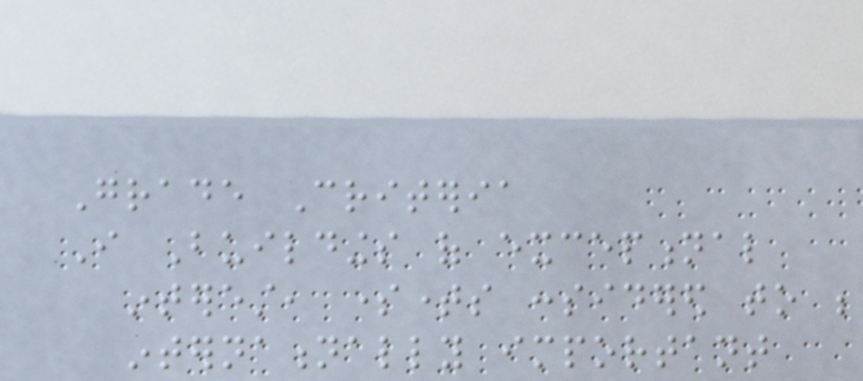Grade Criteria
I Buildings of exceptional
interest, sometimes considered to be
internationally important
